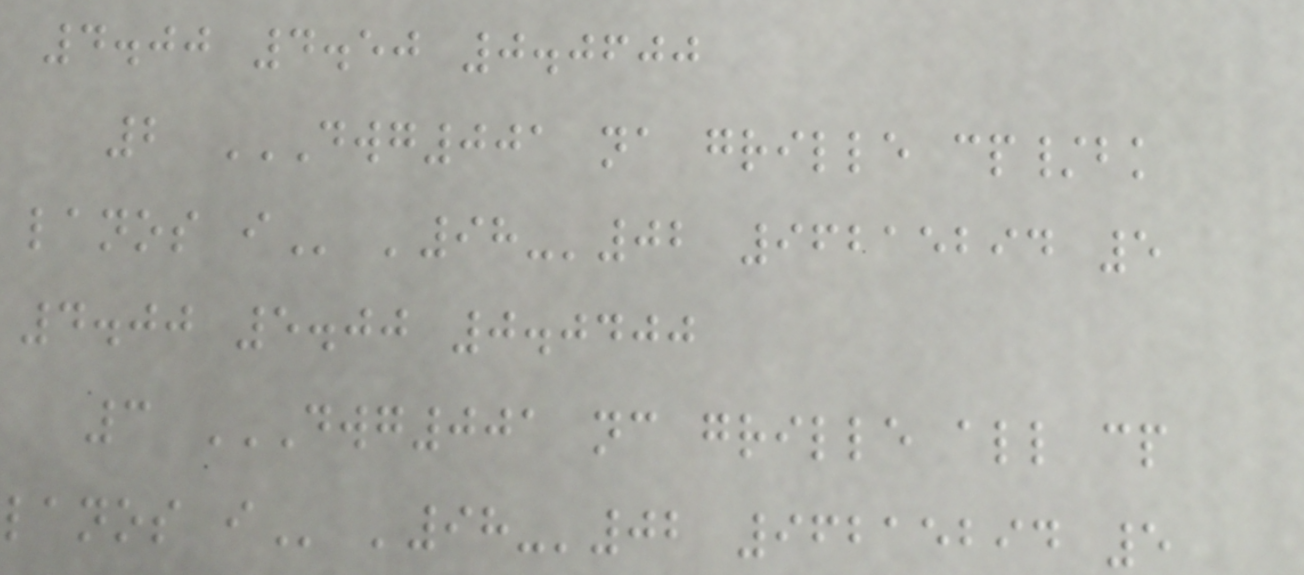4.00 4.50 0.0600
2 DWG001 NA GRILLE CP/BK
LANOS I '98-'02 96215294 5
4.00 5.00 0.0400
3 DWG001 NC GRILLE ALL CP
LANOS I '98-'02 96215294 5
